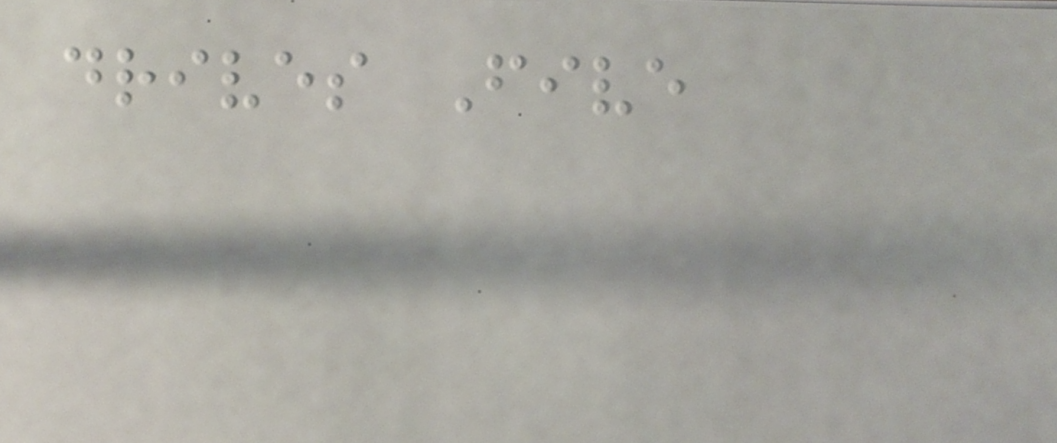drives Five
